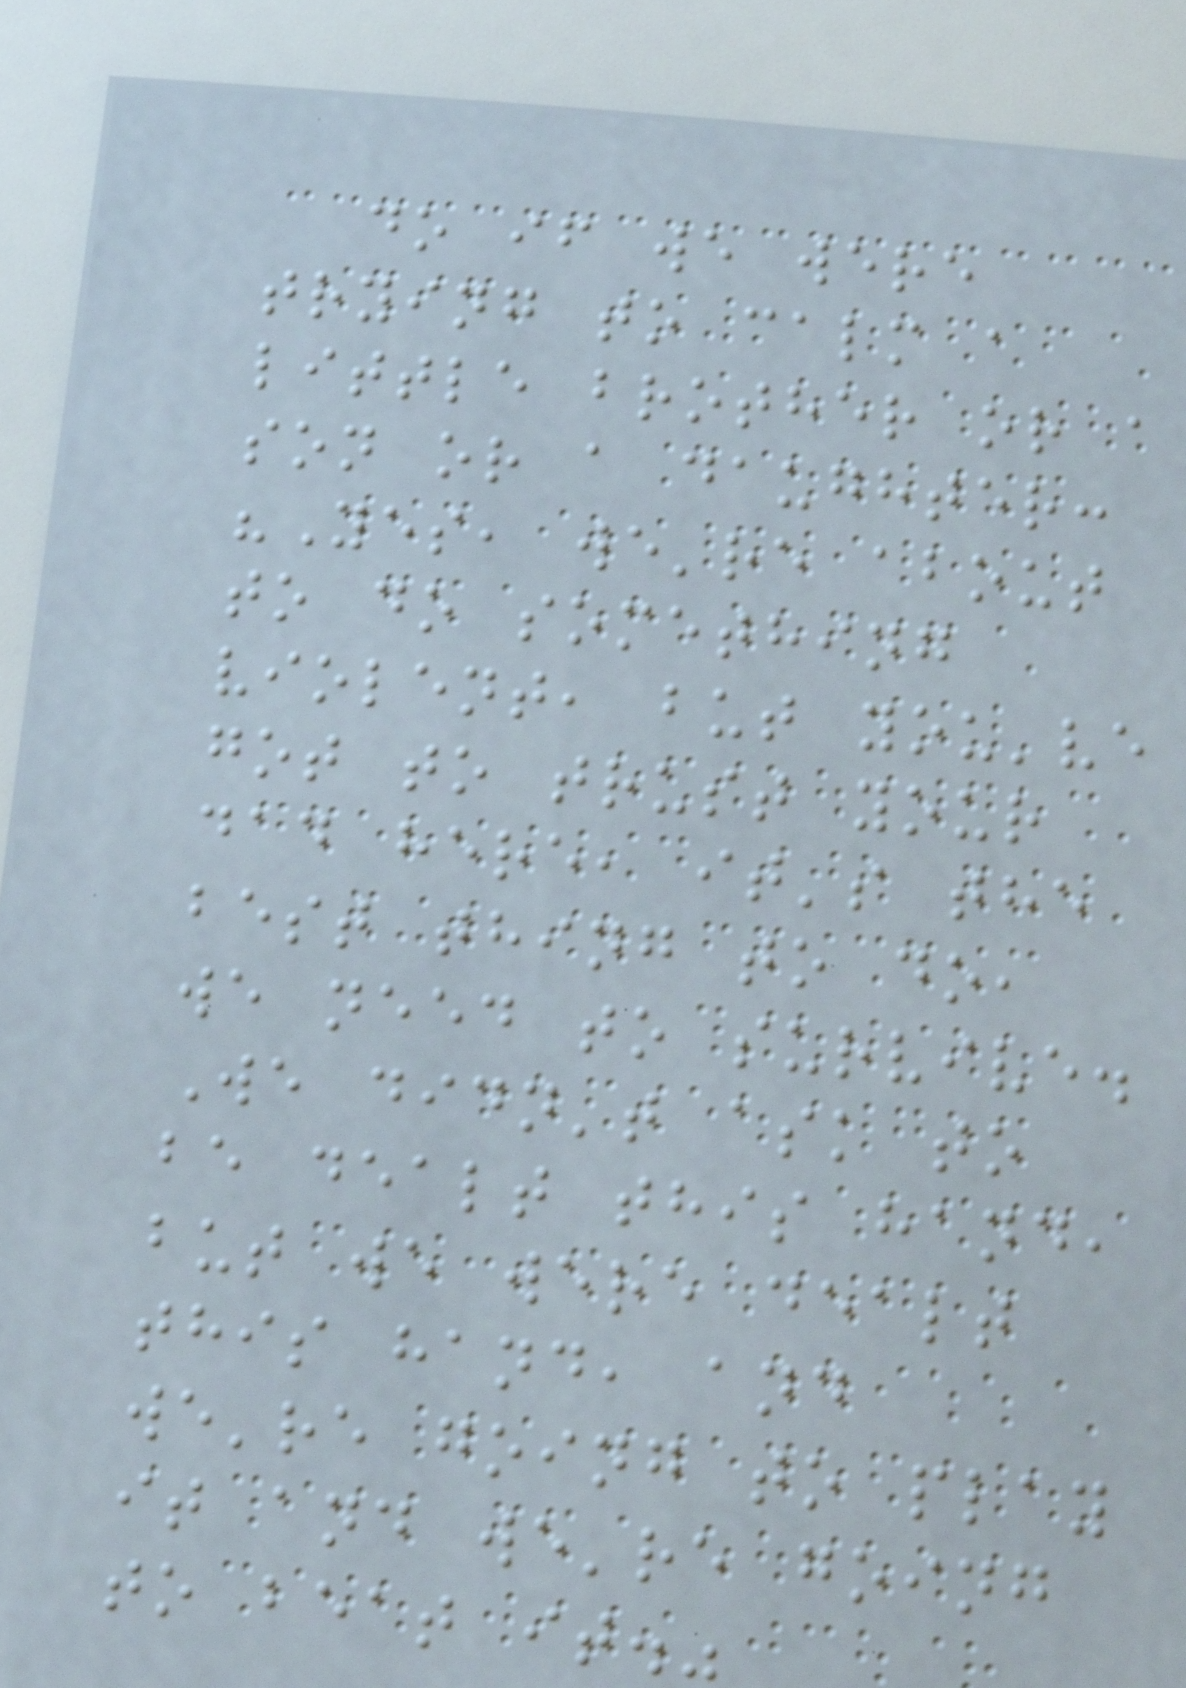do if we were
trying to calm a
little brother or a
son or a daughter:
"Yes, we're about
to do something
violent, but you've
got to trust your
dad here, it's the
best thing to do,
we need to survive.
We didn't ask to
be dealt this hand,
but we were dealt
this hand, and
we're going to play
it and we're going
to beat it."
